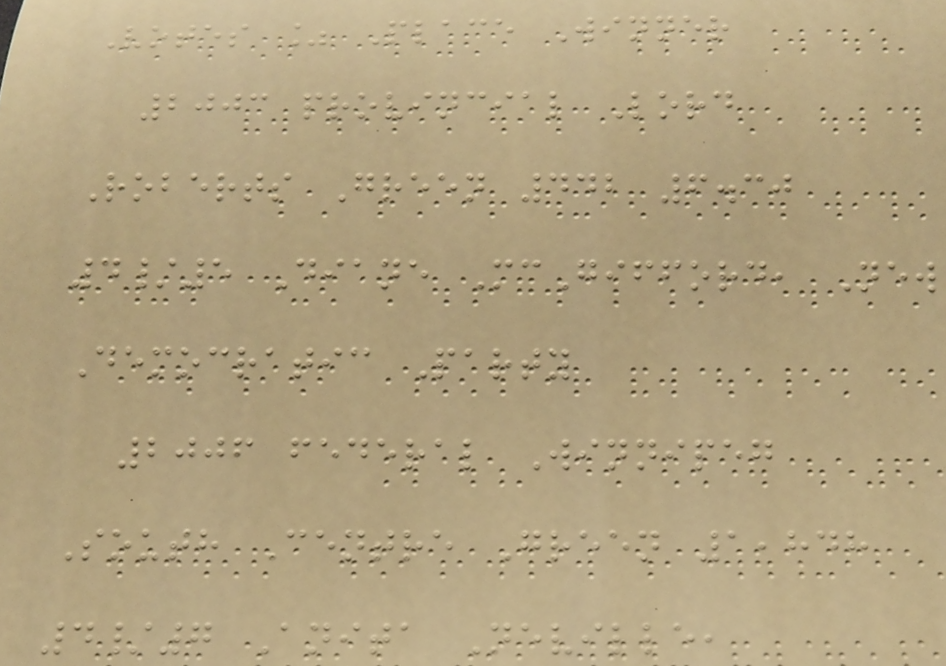Votes % Place Winner
2003 provincial Lord
Roberts Green 442 6.30
4/5 Diane McGifford, New
Democratic Party
2006 federal Winnipeg
South Centre Green 1,848
4/7 Anita Neville,
